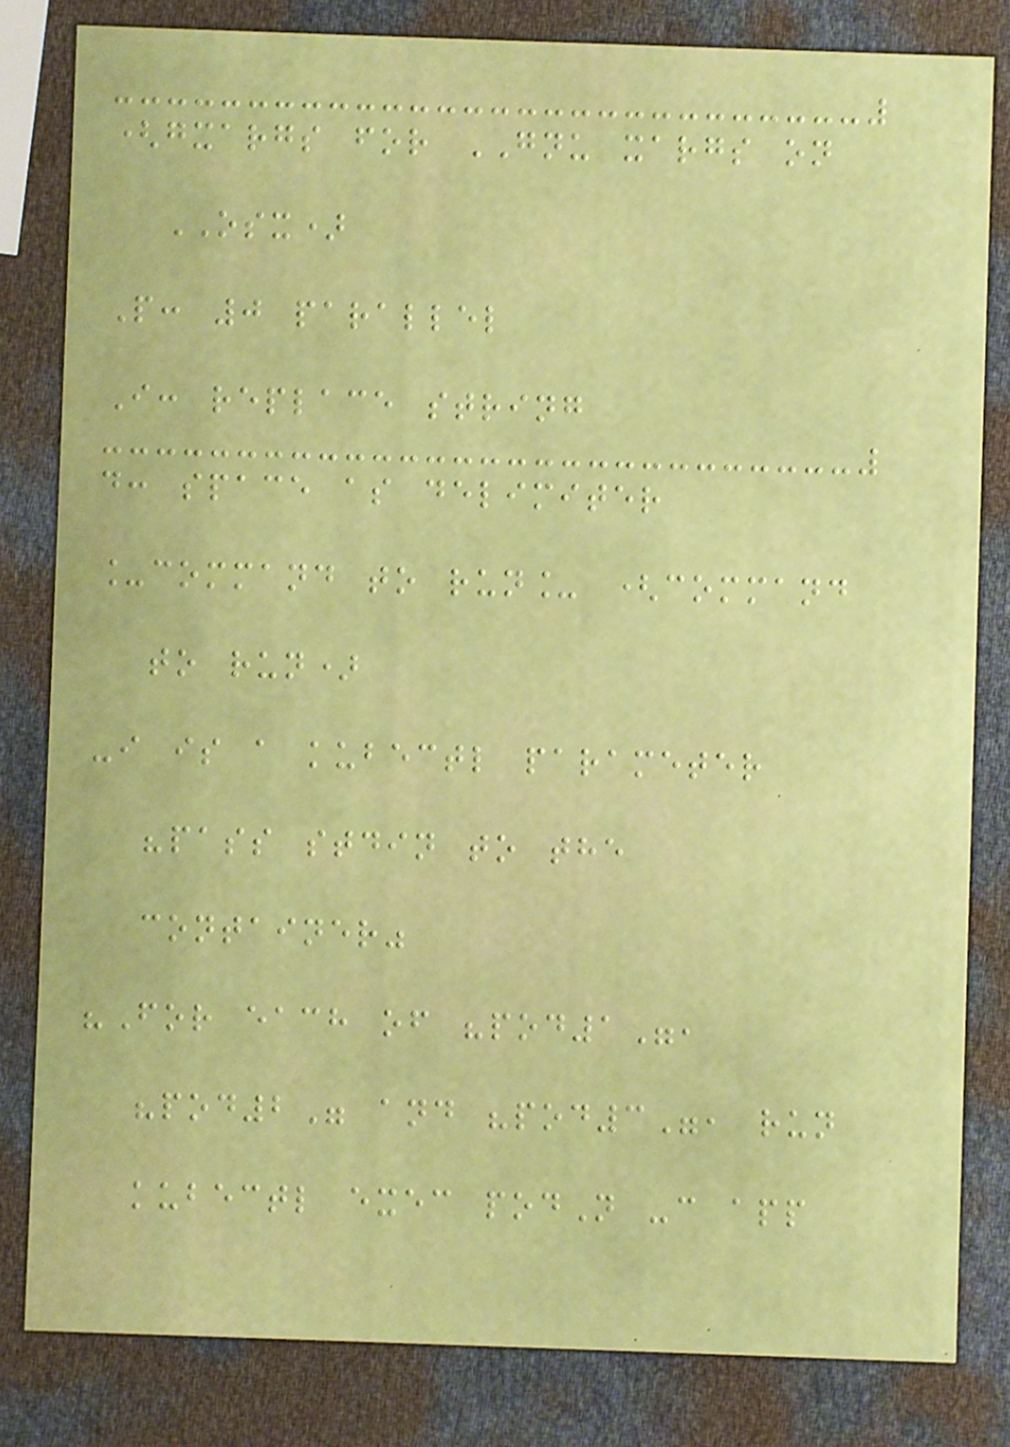(gxargs for GNU xargs on
OSX)
P: 0 parallel
I: replace string
d: space as delimiter
_command to run_ (command
to run)
-i is a kubectl parameter
"pass stdin to the
container"
"For each of "pod1",
"pod2" and "pod3", run
kubectl exec podN -c app
